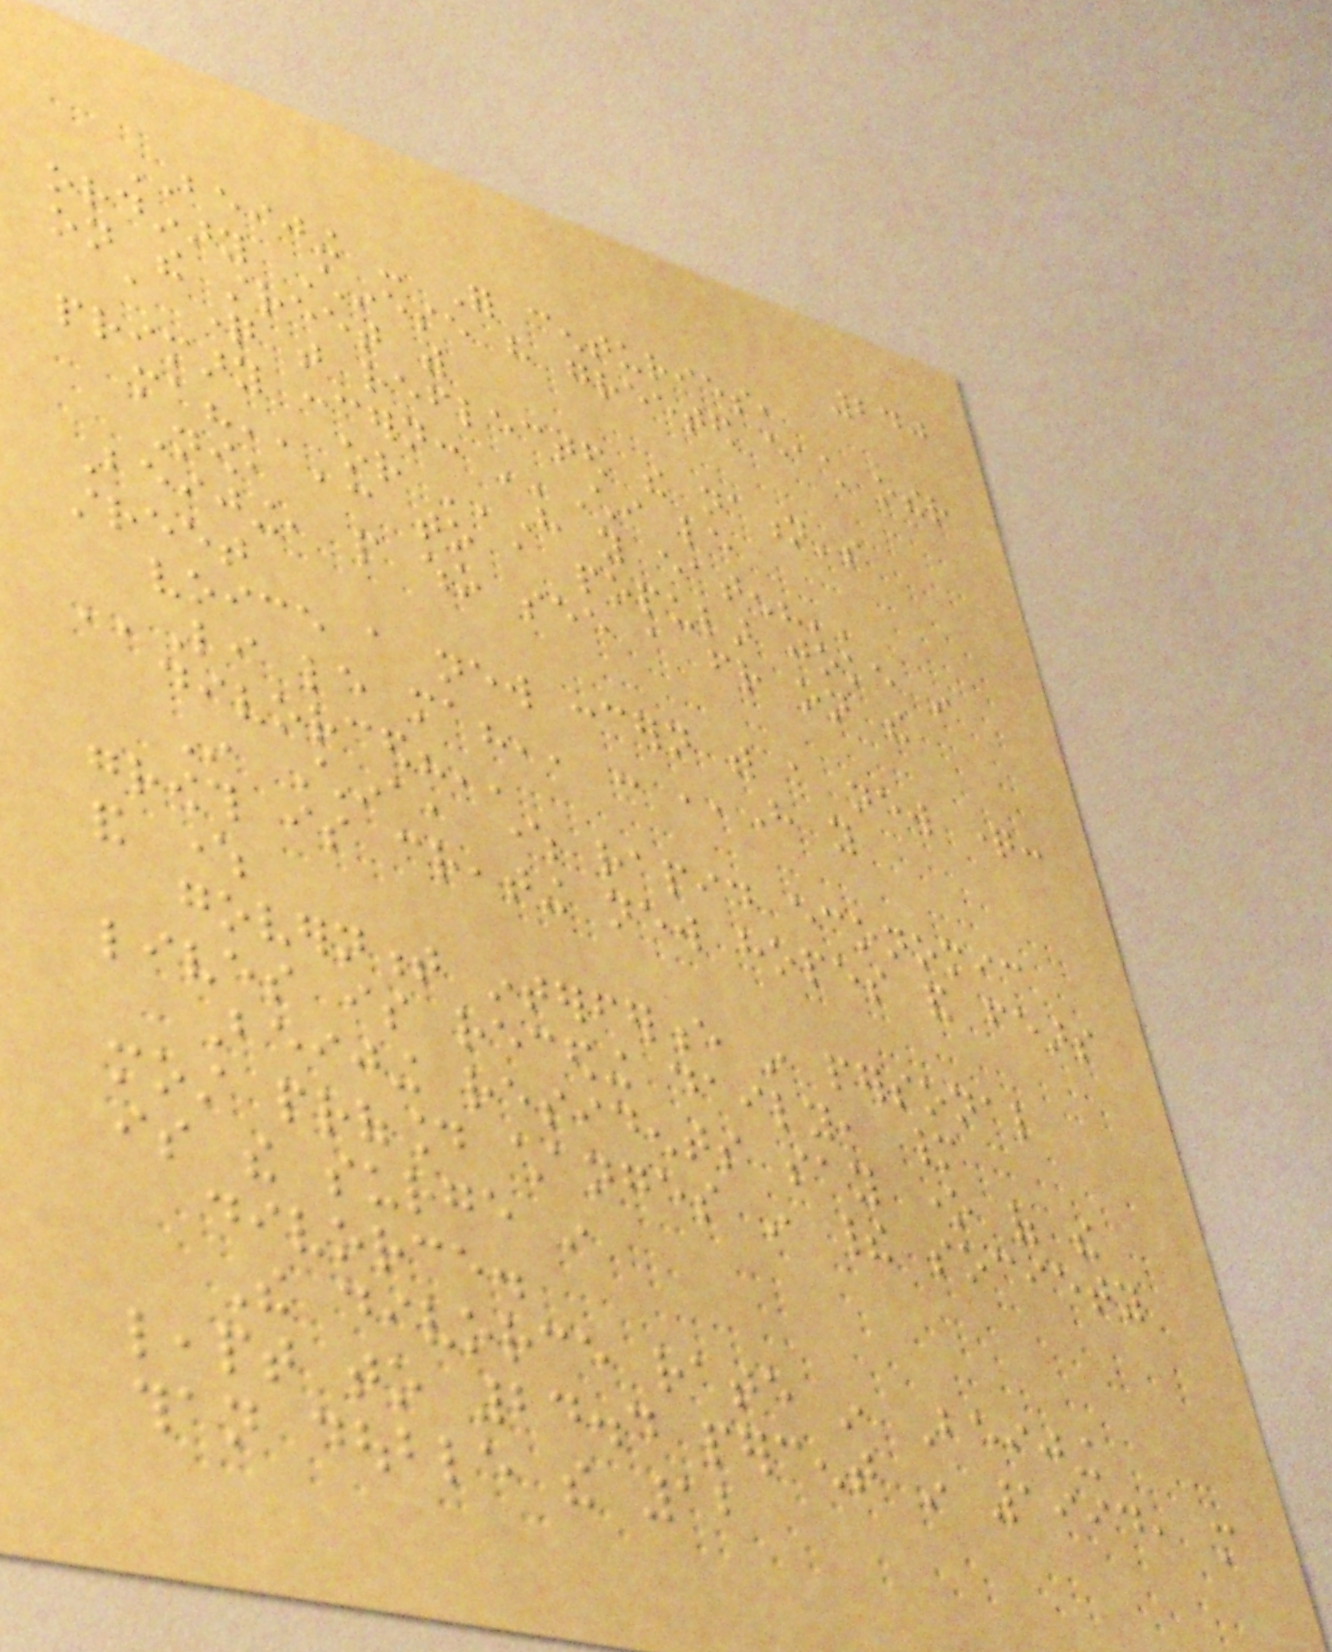240
BEIJING - For centuries,
ordinary Chinese have greeted each other
on the street with
a question that reflected the nation's
primary concern: ''Chi le
ma?'' or ''Have you eaten?''
Now, according to a popular joke in
Beijing, people who see a friend on the
street
voice a new concern with a new question:
''Li le ma?'' - ''Have you
divorced?''
In China, where rapid economic
growth is creating new hopes and fears
and where
government interference in personal
lives is receding daily, many
Beijing residents say one of the
most profound changes in their society
is the surge in
divorce.
The divorce rate in Beijing
leapt to 24.4 percent in 1994, more
than double the 12
